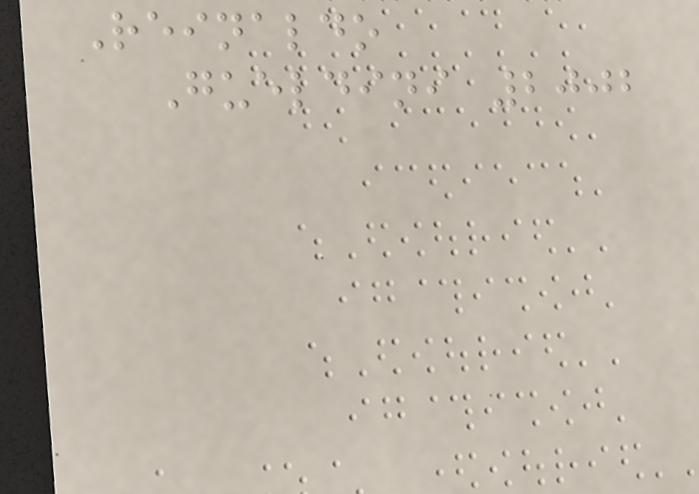Reinaldo
Gueldini 2002
